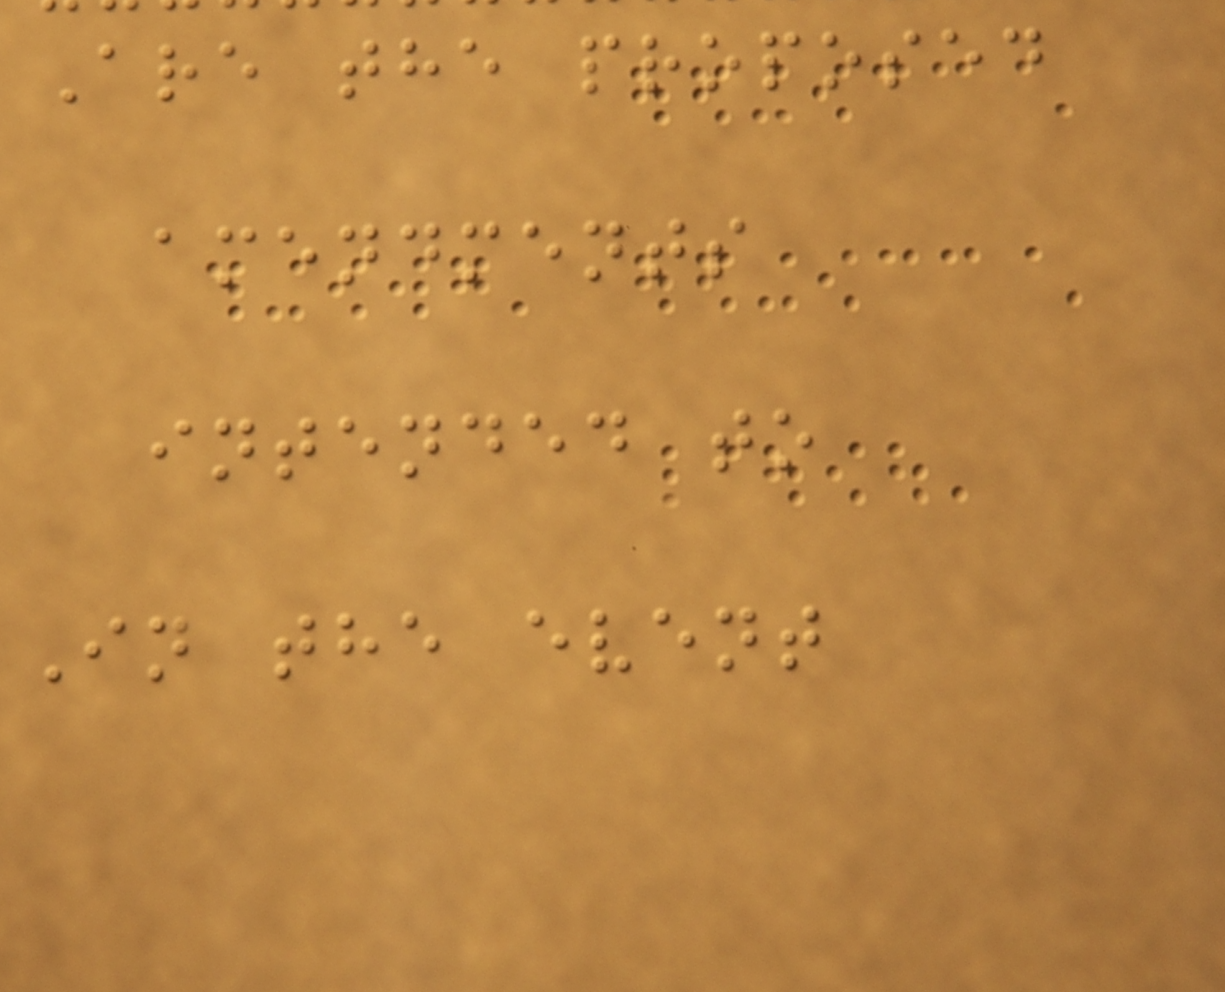Are the proposed
amendments
intended to
In the event
